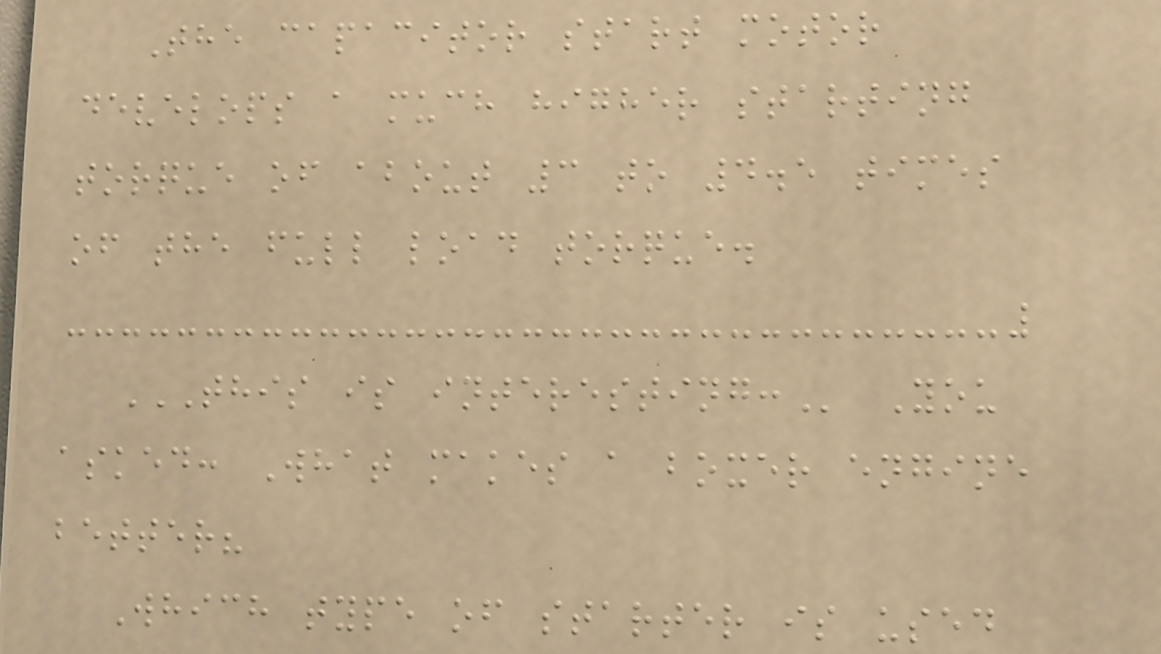The capacitor start motor
develops a much higher starting
torque of about 3 to 4.5 times
of the full load torque.
THIS IS INTERESTING: You
asked: What makes a boxer engine
better?
Which type of starter is used
